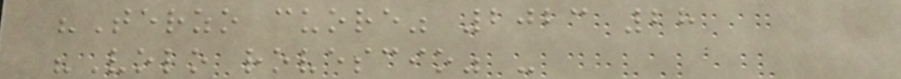"Terzo cuore" 2023 28
"Volo rovescio" -
